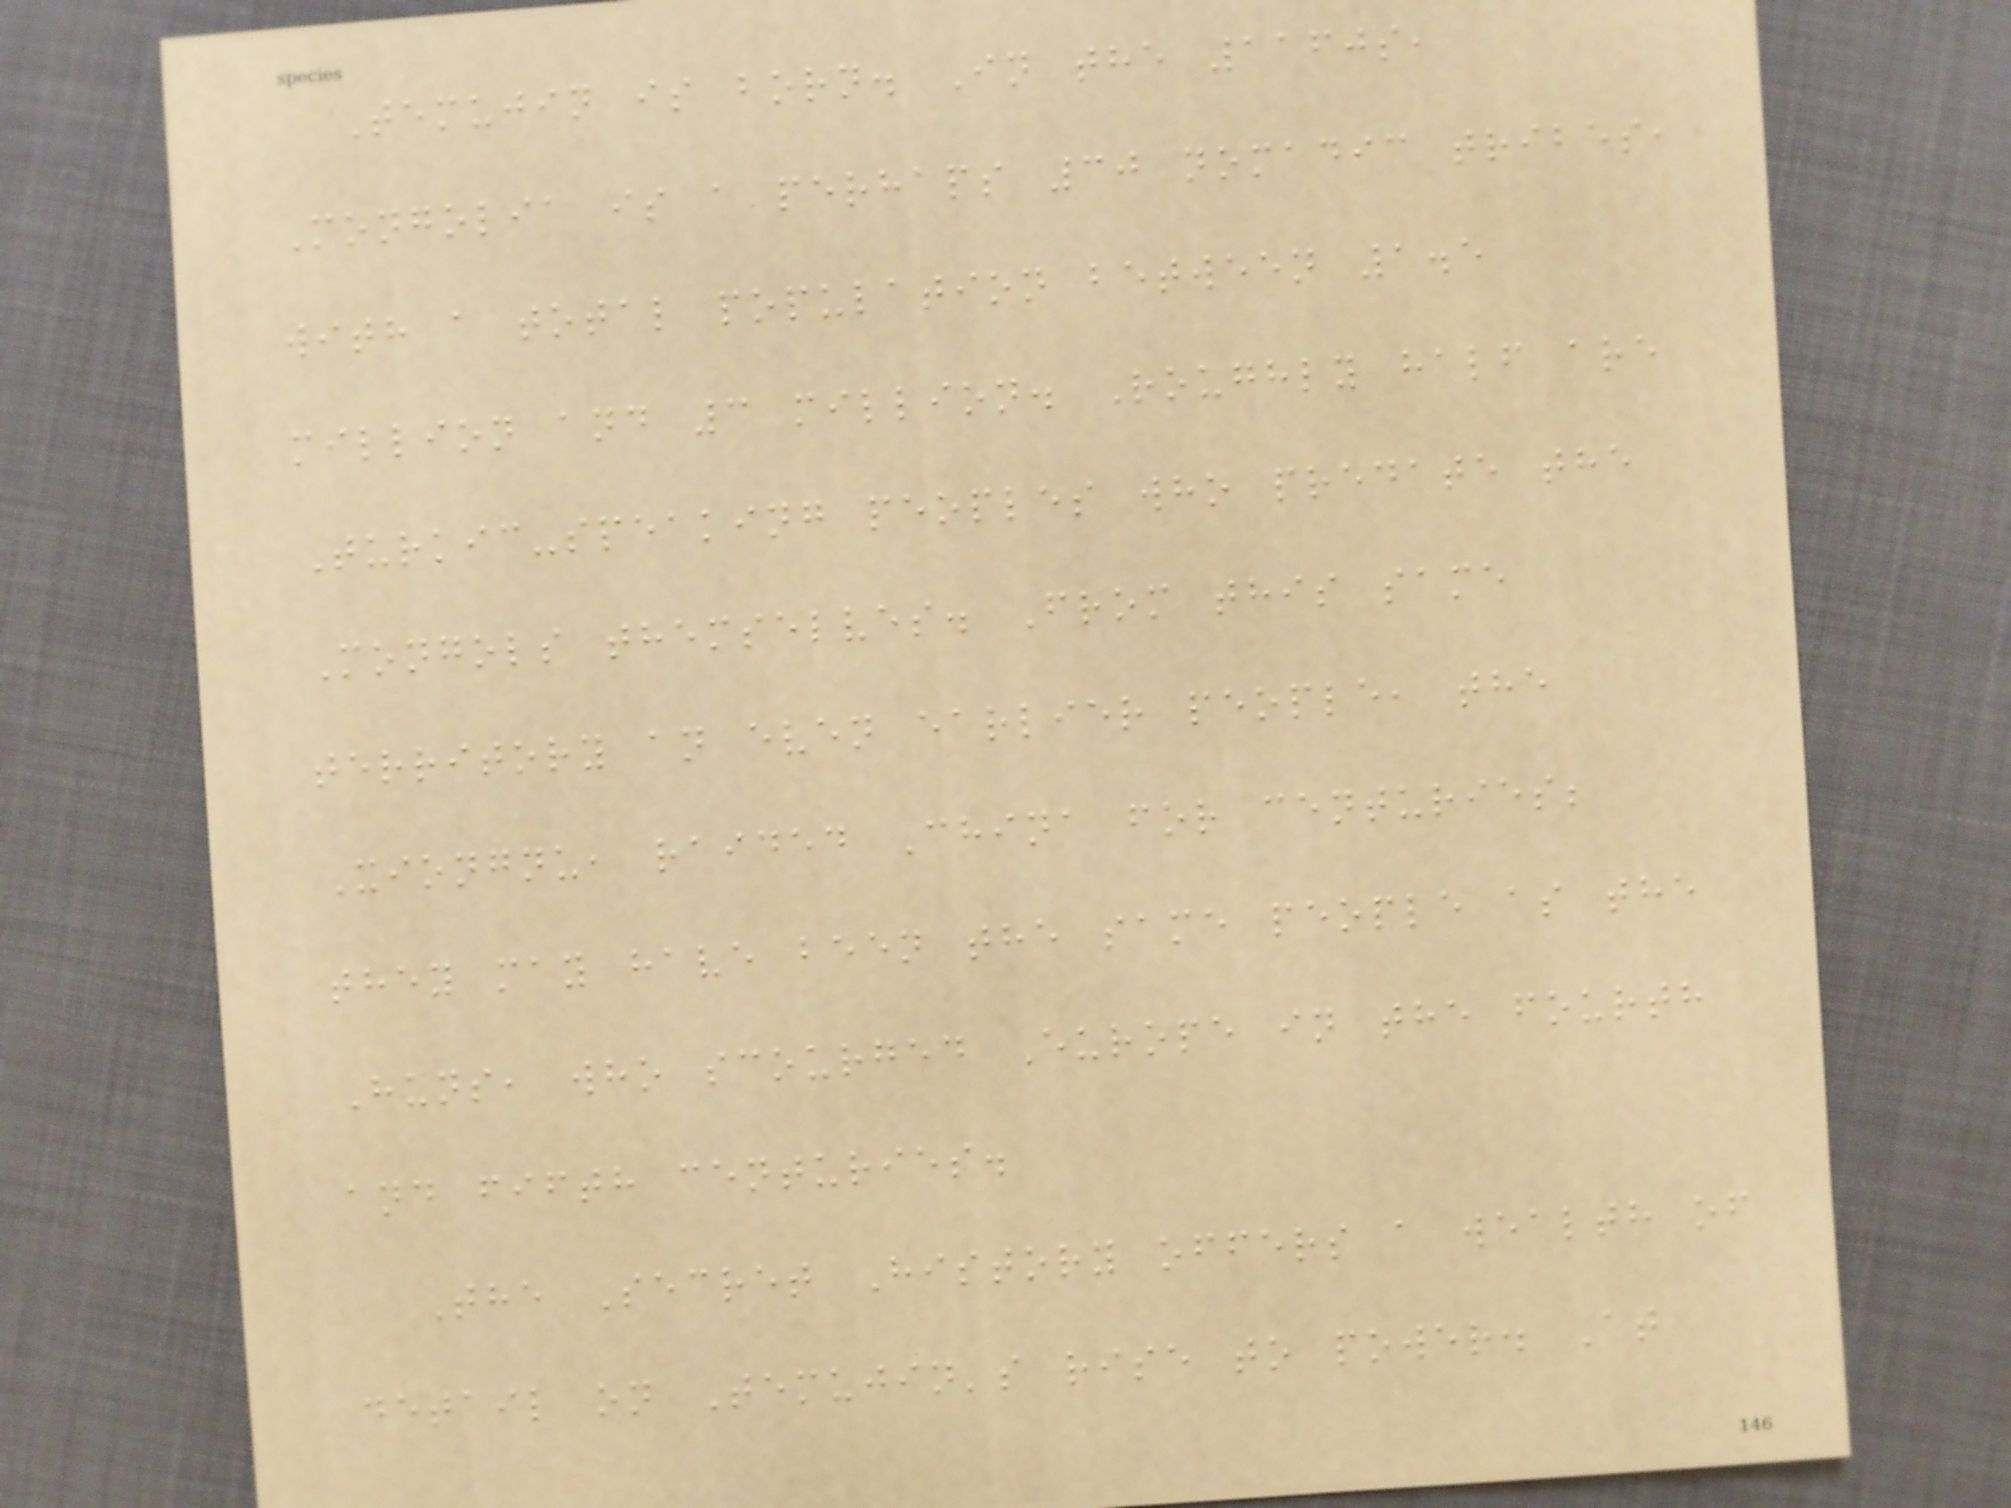Temujin is born. In the 1160s,
Mongolia is a perhaps 30 nomadic tribes,
with a total population between 1.5
million and 3 million. Roughly half are
Turkic-speaking peoples who predate the
Mongols themselves. From this same
territory an even earlier people, the
Xiongnu, raided China for centuries;
they may have been the same people as the
Huns, who scourged Europe in the fourth
and fifth centuries.
The Secret History offers a wealth of
detail on Temujin's rise to power. At
